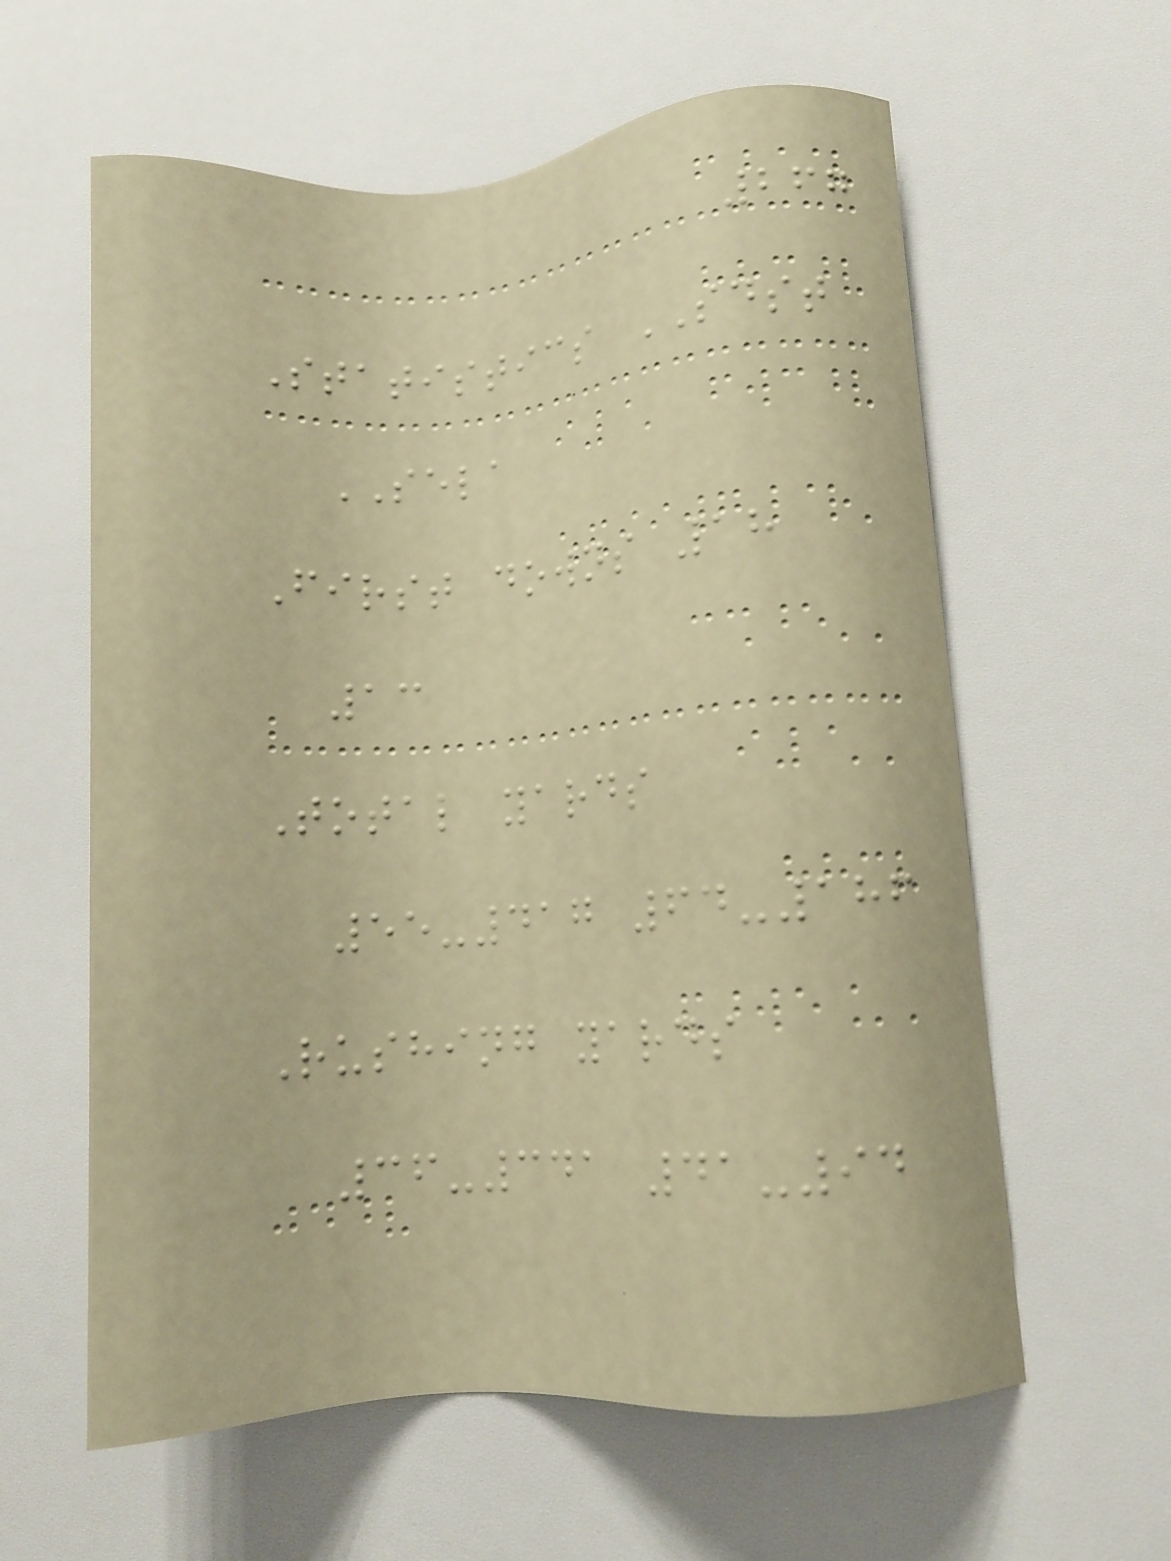267
Statistics SDST
SELA
First downs 18
13
Total yards
55-417 64-186
Rushing yards
36-341 41-94
